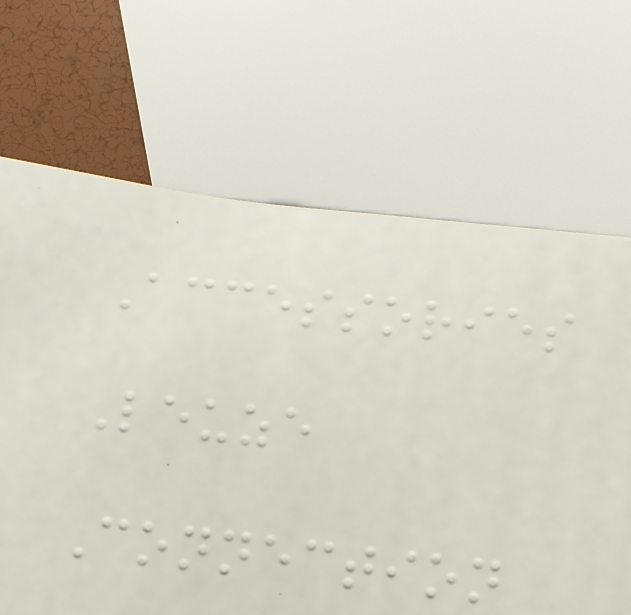Accessories
Leuze
Connection
